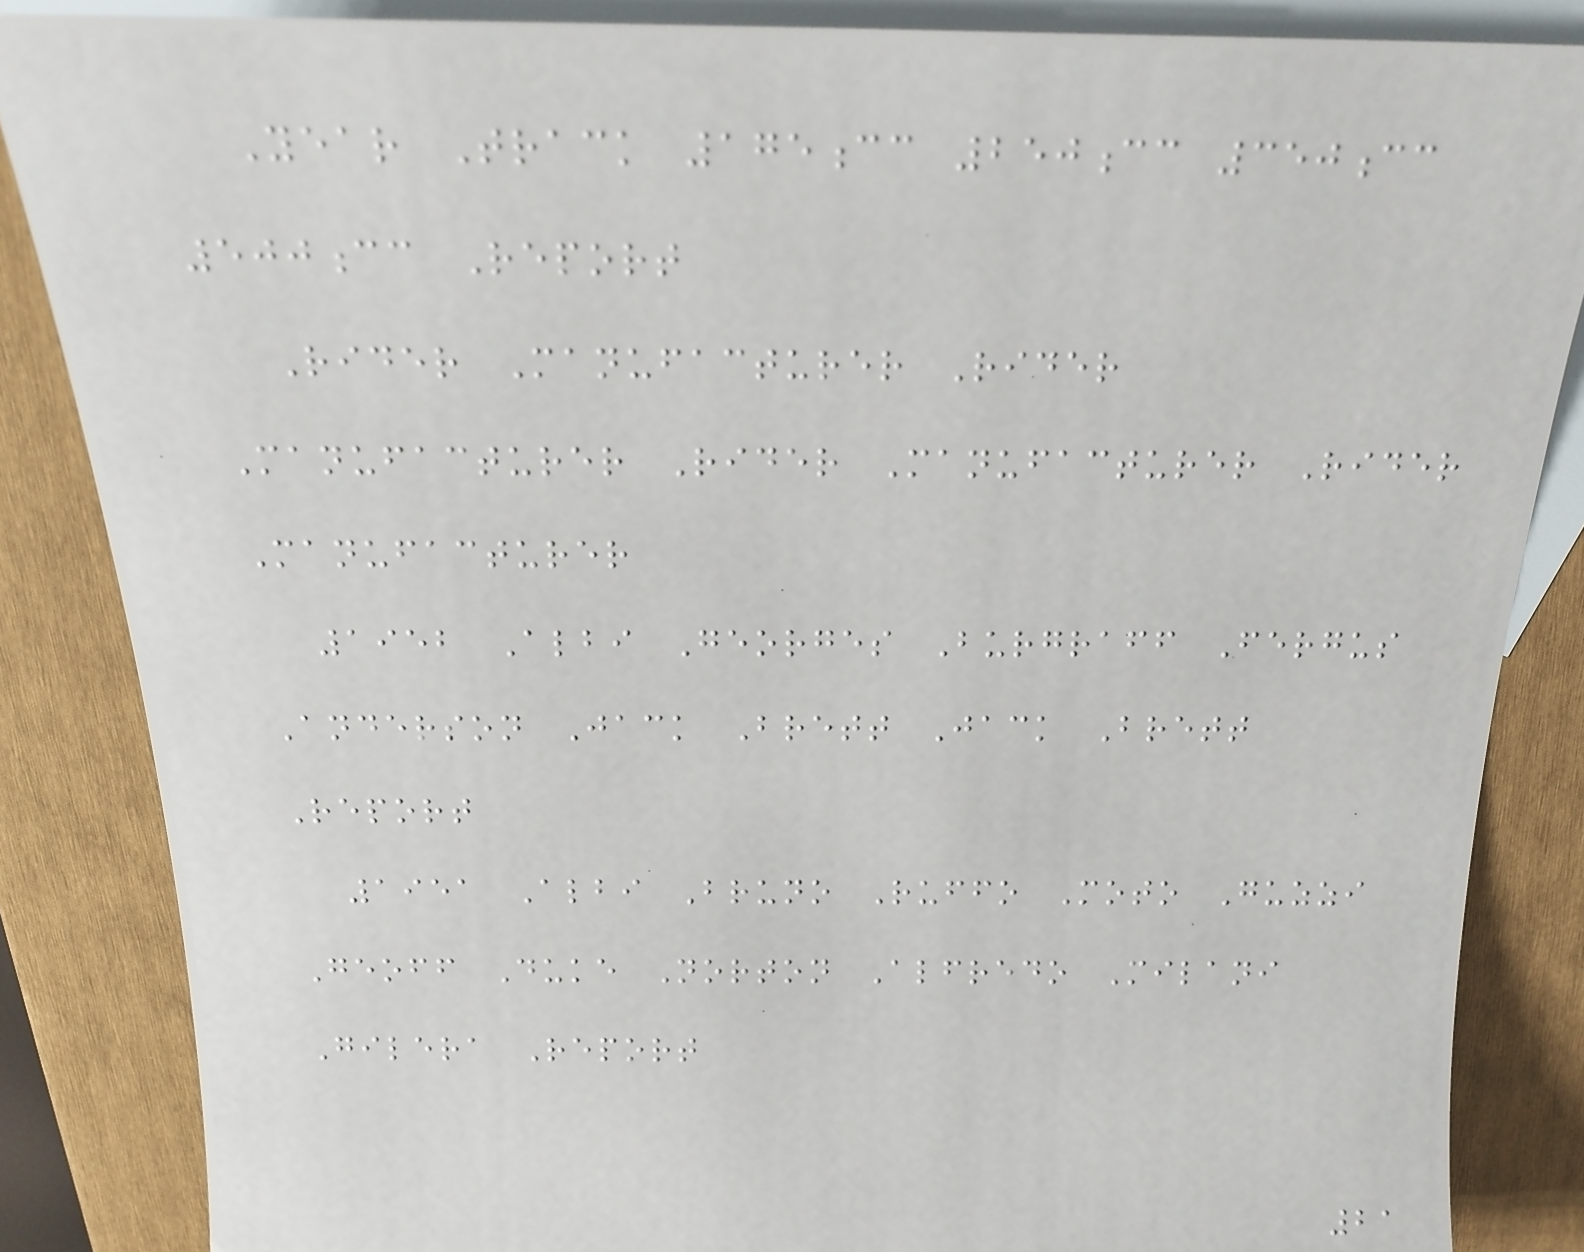Year Track 175cc 250cc 350cc
500cc Report
Rider Manufacturer Rider
Manufacturer Rider Manufacturer Rider
Manufacturer
1952 Albi Georges Burgraff Fergus
Anderson Jack Brett Jack Brett
Report
1951 Albi Bruno Ruffo Moto Guzzi
Geoff Duke Norton Alfredo Milani
Gilera Report
21
